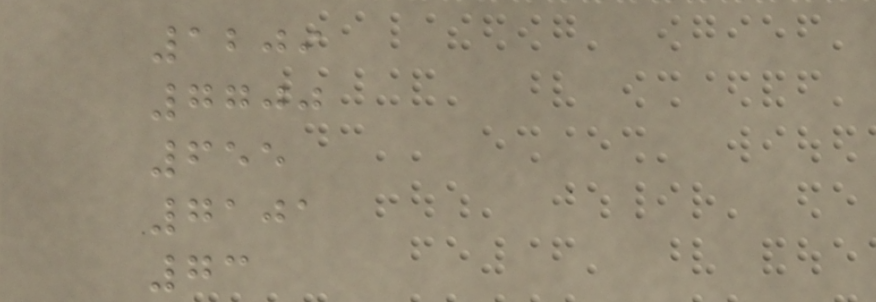1209
7700
655
7101
73
